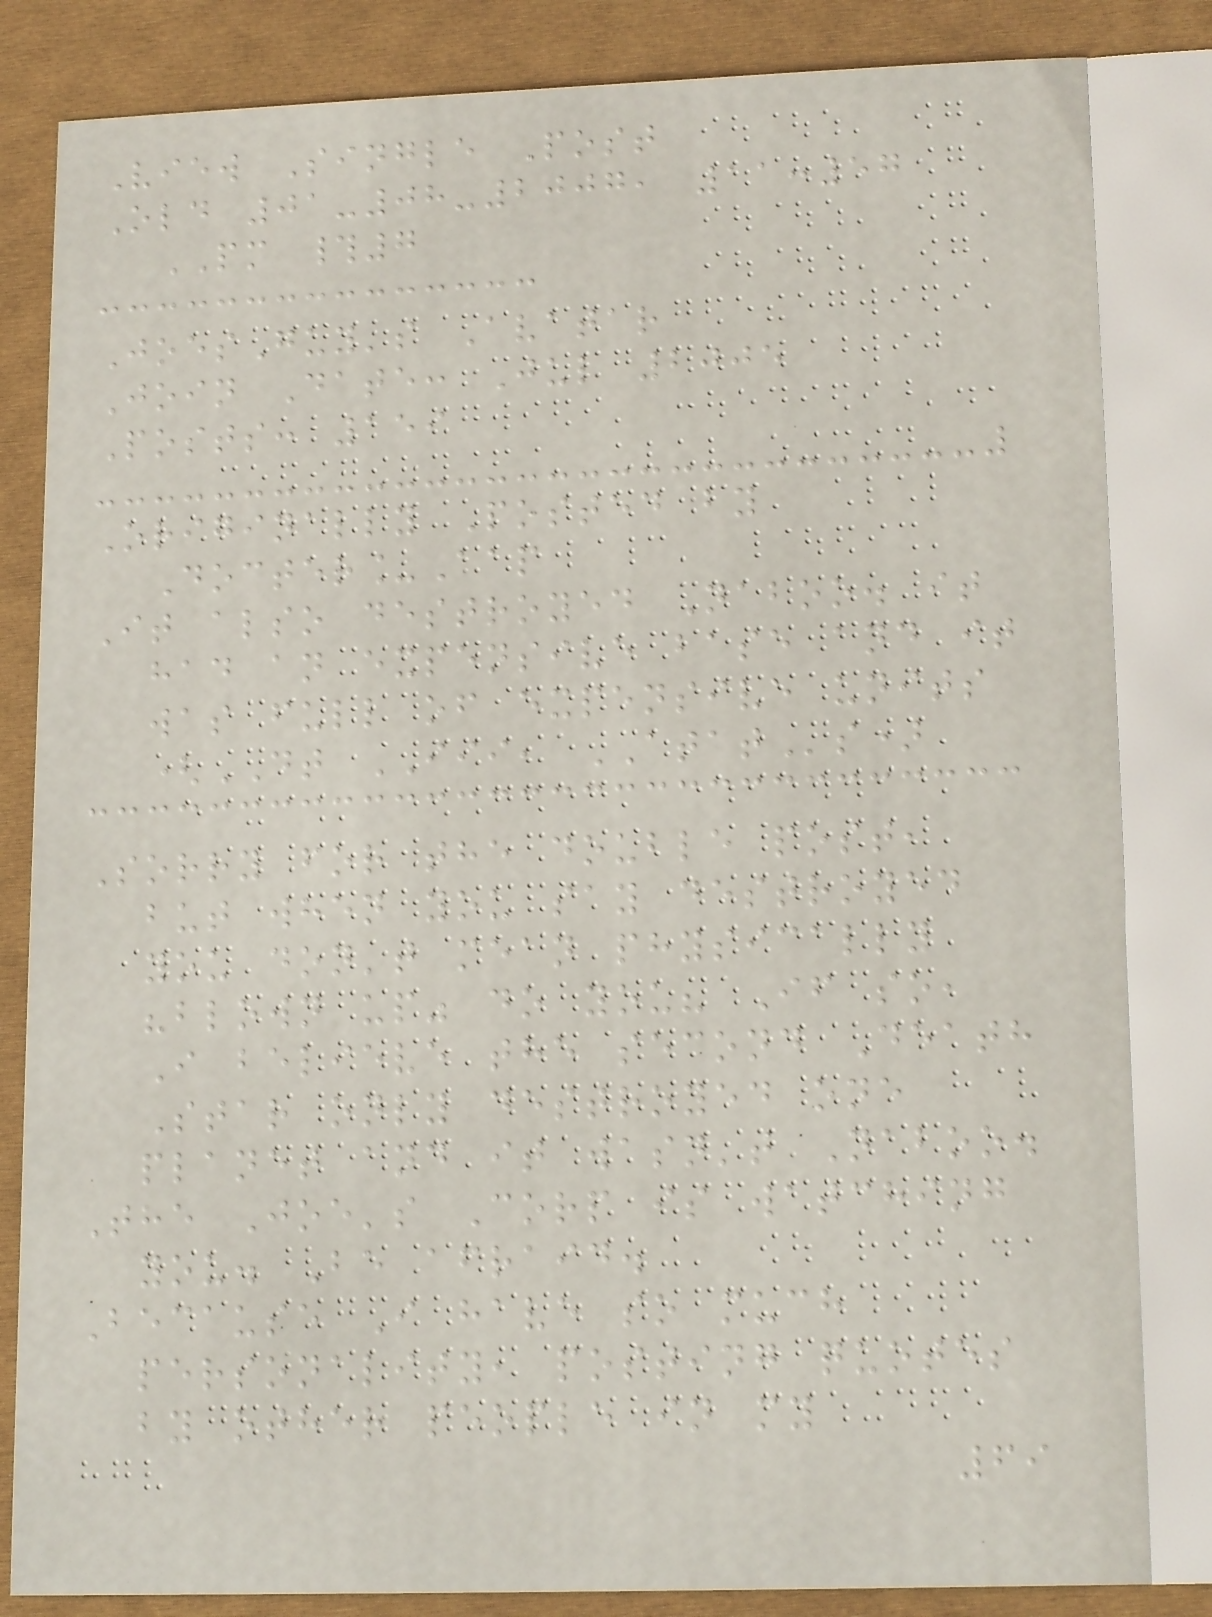View Single Post
Old 01-08-2007, 11:57
PM #7
JoesGuy's Avatar
Join Date: Jul 2005
Posts: 159
Originally Posted by
Docter_Aap
It also destroyed Naboo. it
had an expensive base and it
was full of expensive units
(DT III, ATATs)
Sorry for the double post,
but when you say destroyed
you don't mean physically
"blown up" do you? If so,
I believe the second Death
Star only destroyed one
planet and it wasn't Naboo.
The Joe's Corp is watching
you. Be afraid.
Because I have so much
personality, posting quotes
by other people in my
69
